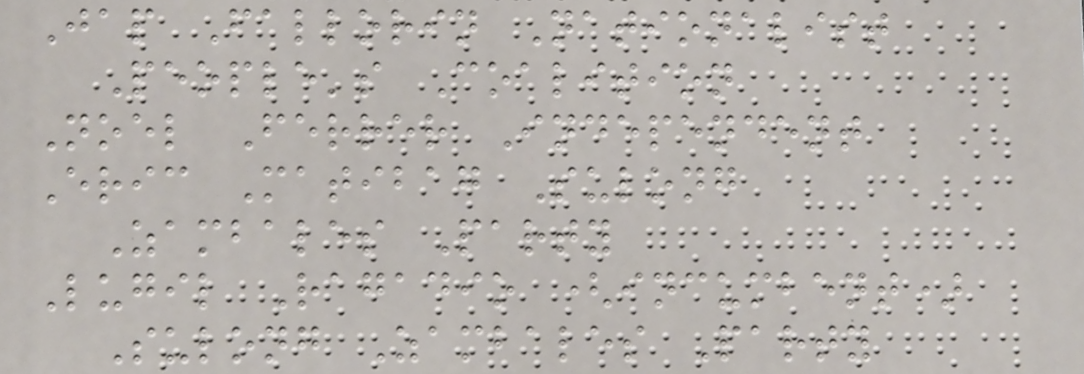Jap Fallorin Nationalist
People's Coalition
Noel Ferrer Independent
Eric Matibag Sulong
Zambales Party
Lugil Ragadio (incumbent)
Sulong Zambales Party
